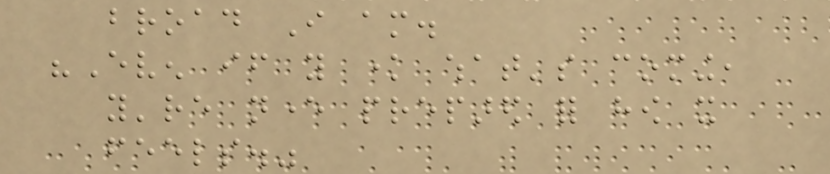broad I am.
"Even if you know what's coming,
you're never prepared for how it
feels."
